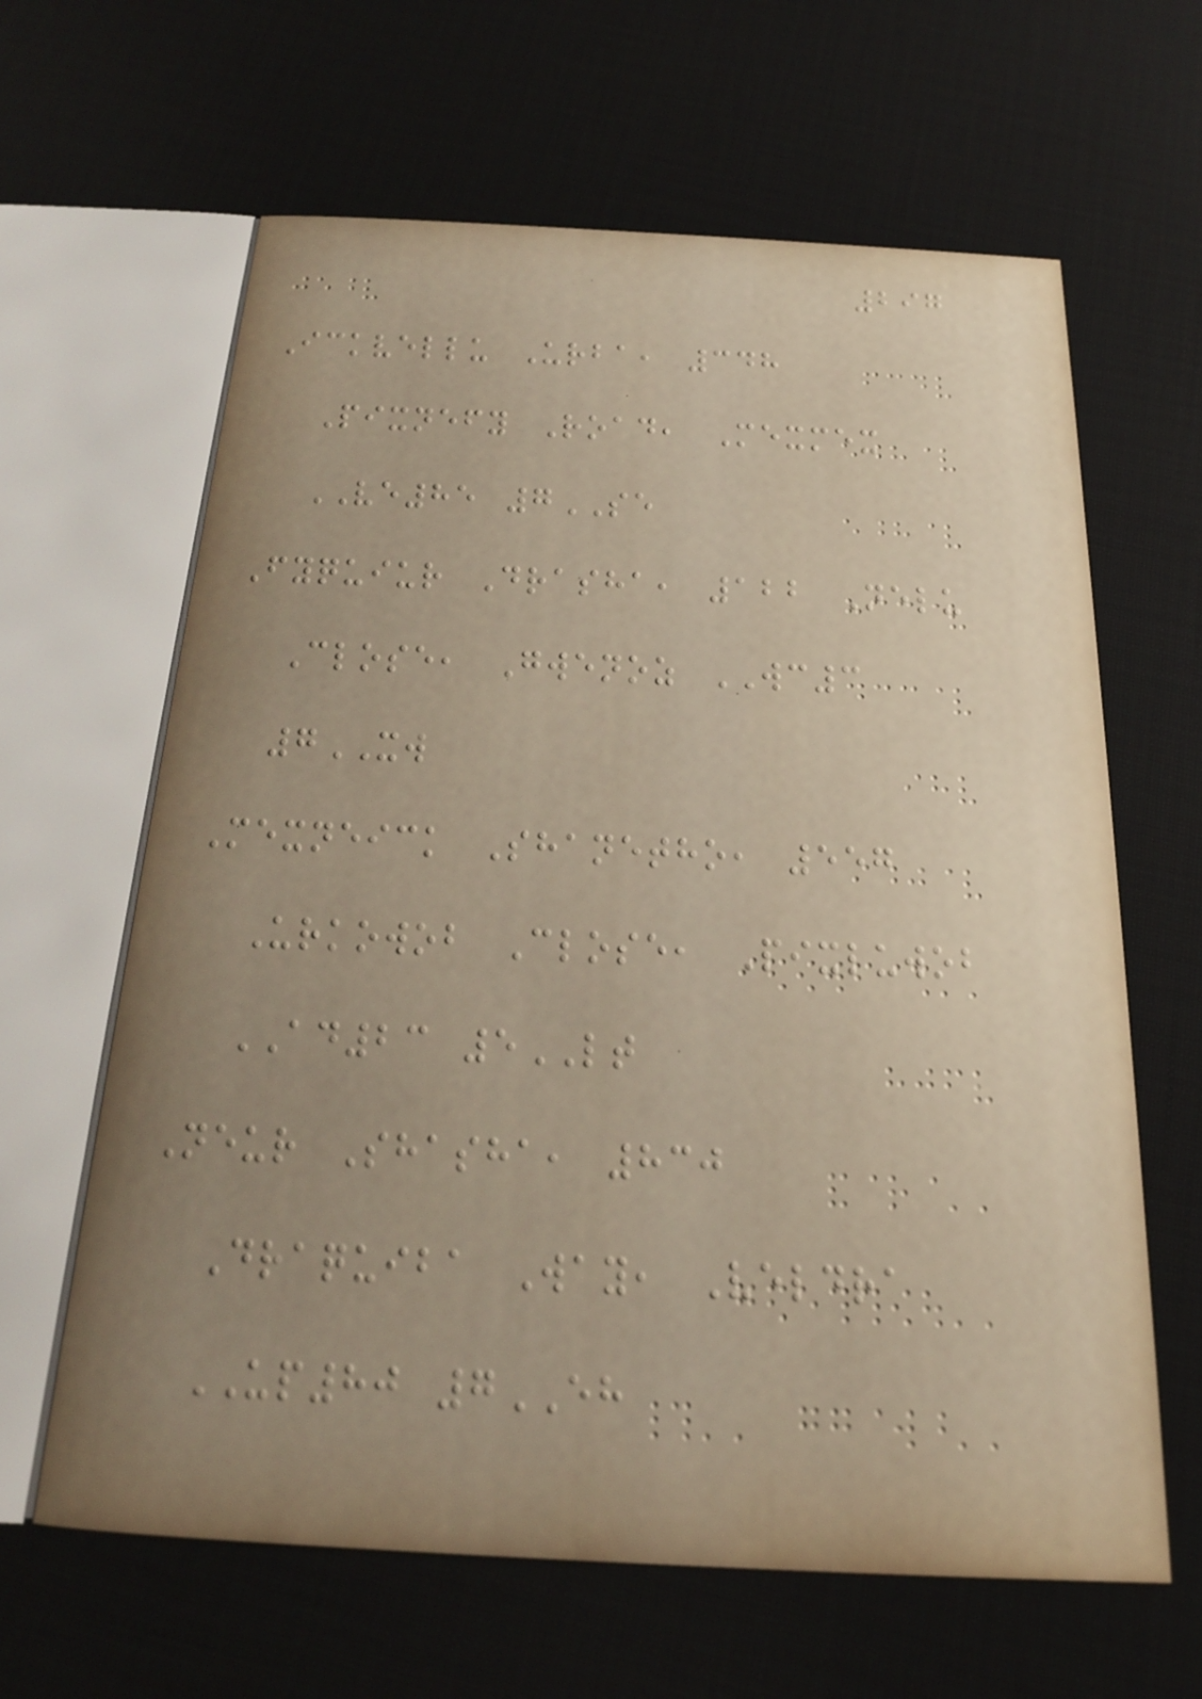297
Ickvellu Urba, 348
Pixnefy Road, Mexmex
VE85 7SE
Fyquiur Drasha, 122 Nelu
Close, Gwenoz WC3
7XW
Mexneick Shanetho, 557
Urkowob Close, Pixluwob
AD23 5LT
Neur Shasha, 830
Draquiba Way, Veldra
UP80 7EH
